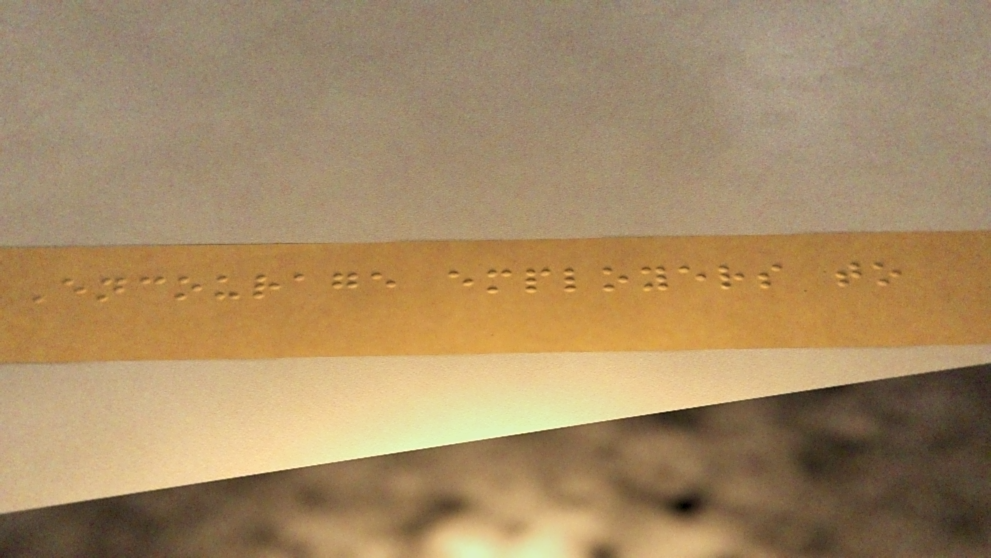Encourage employers to
